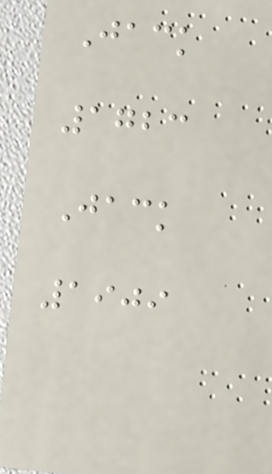Jack
1723
Jack
1909
